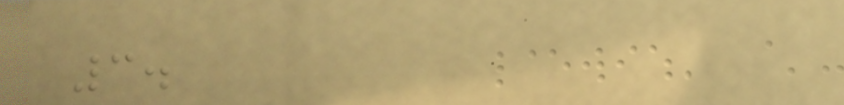3.
